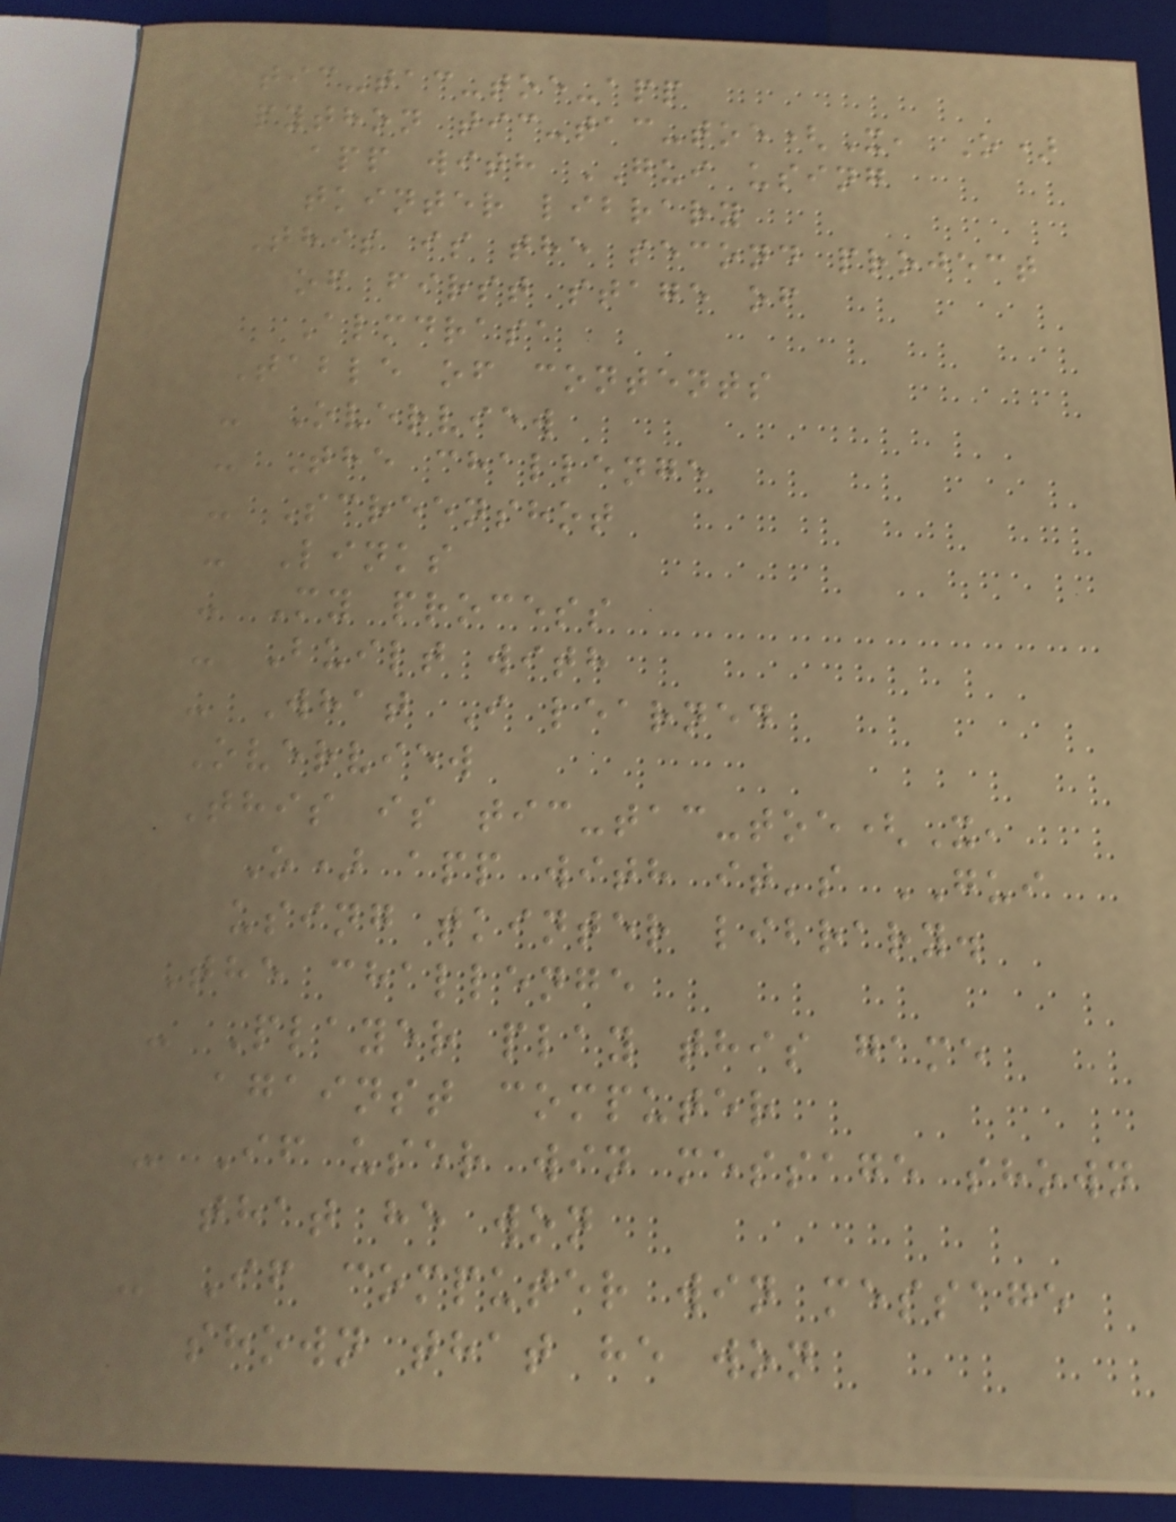tic-tac-toe-app
python tic-tac-toe(X, O)
app with GUI using
tkinter library
This is the second project
of first stage of
Almdrasa
Table of contents
- Overview
- The challenge
- Screenshot
- Links
- My process
- Built with
- What I learned
Overview
This is tic-tac-toe(X,
O) app with it's GUI
using tkinter library.
The challenge
- Player play this game
against computer
- If user win message shown
that he won
- If computer win message
shown that he won
